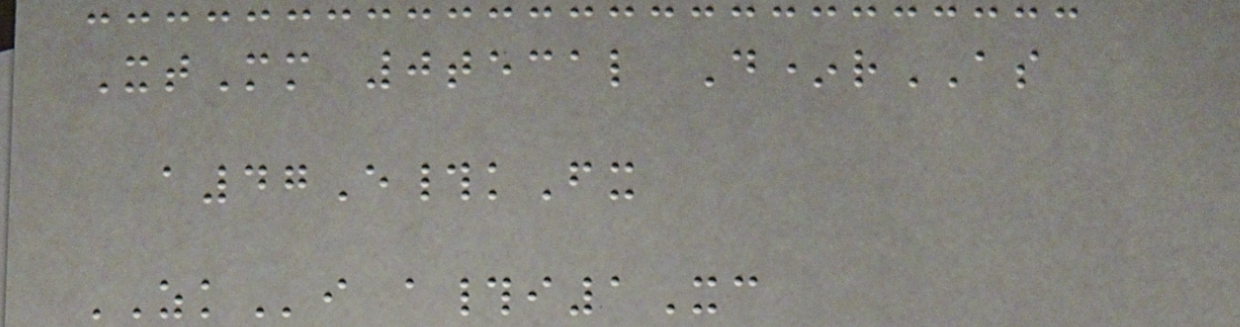XtMm 0tecal D*rAS
a47E#kFx
ZKi a#i1Xc
